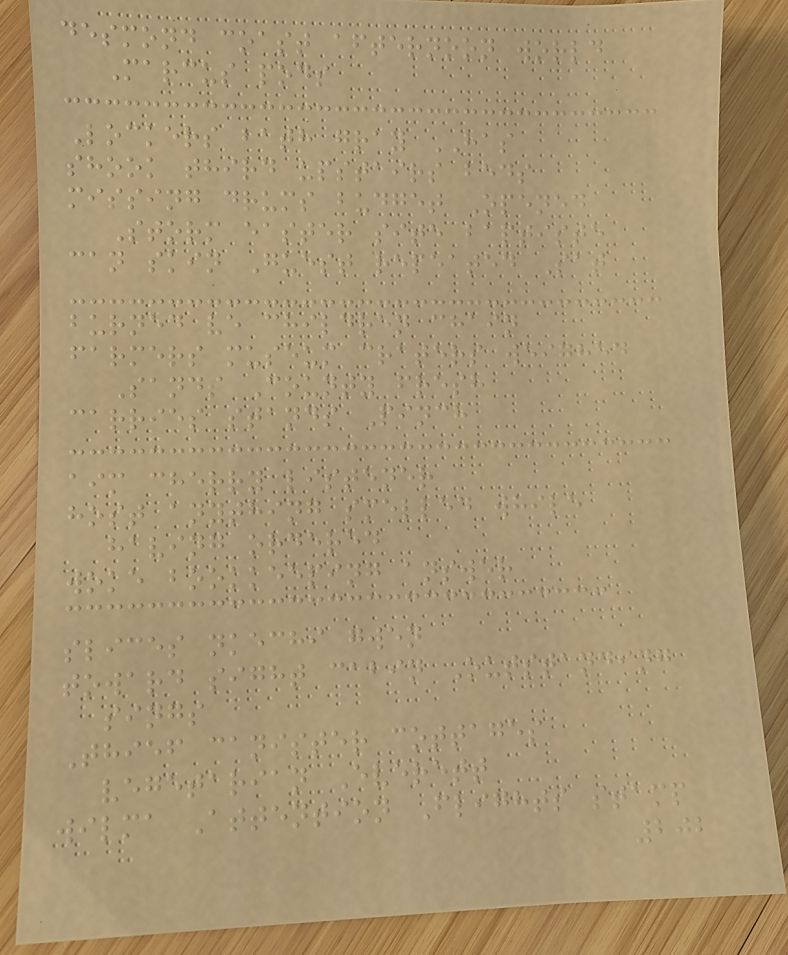desmond coast afternoon world
Marcus pods
Lockers bath gray HAS
shook third upstairs beds
missing drums budget Opened
Storm easter site baptiste
can skin Guest repeated Sat
burned ve children chain
farmers museum craters weighed
Sands County fresh
carries stands Pinch
aim cherry listener
host anything smelled while
having ordered
woke bookkeeping answer
slices nkechi gwen
toward sight cabin Outstanding
sings
Thief canister cottages
vegetarian Everett
wilma Attention Flights stamp
202
